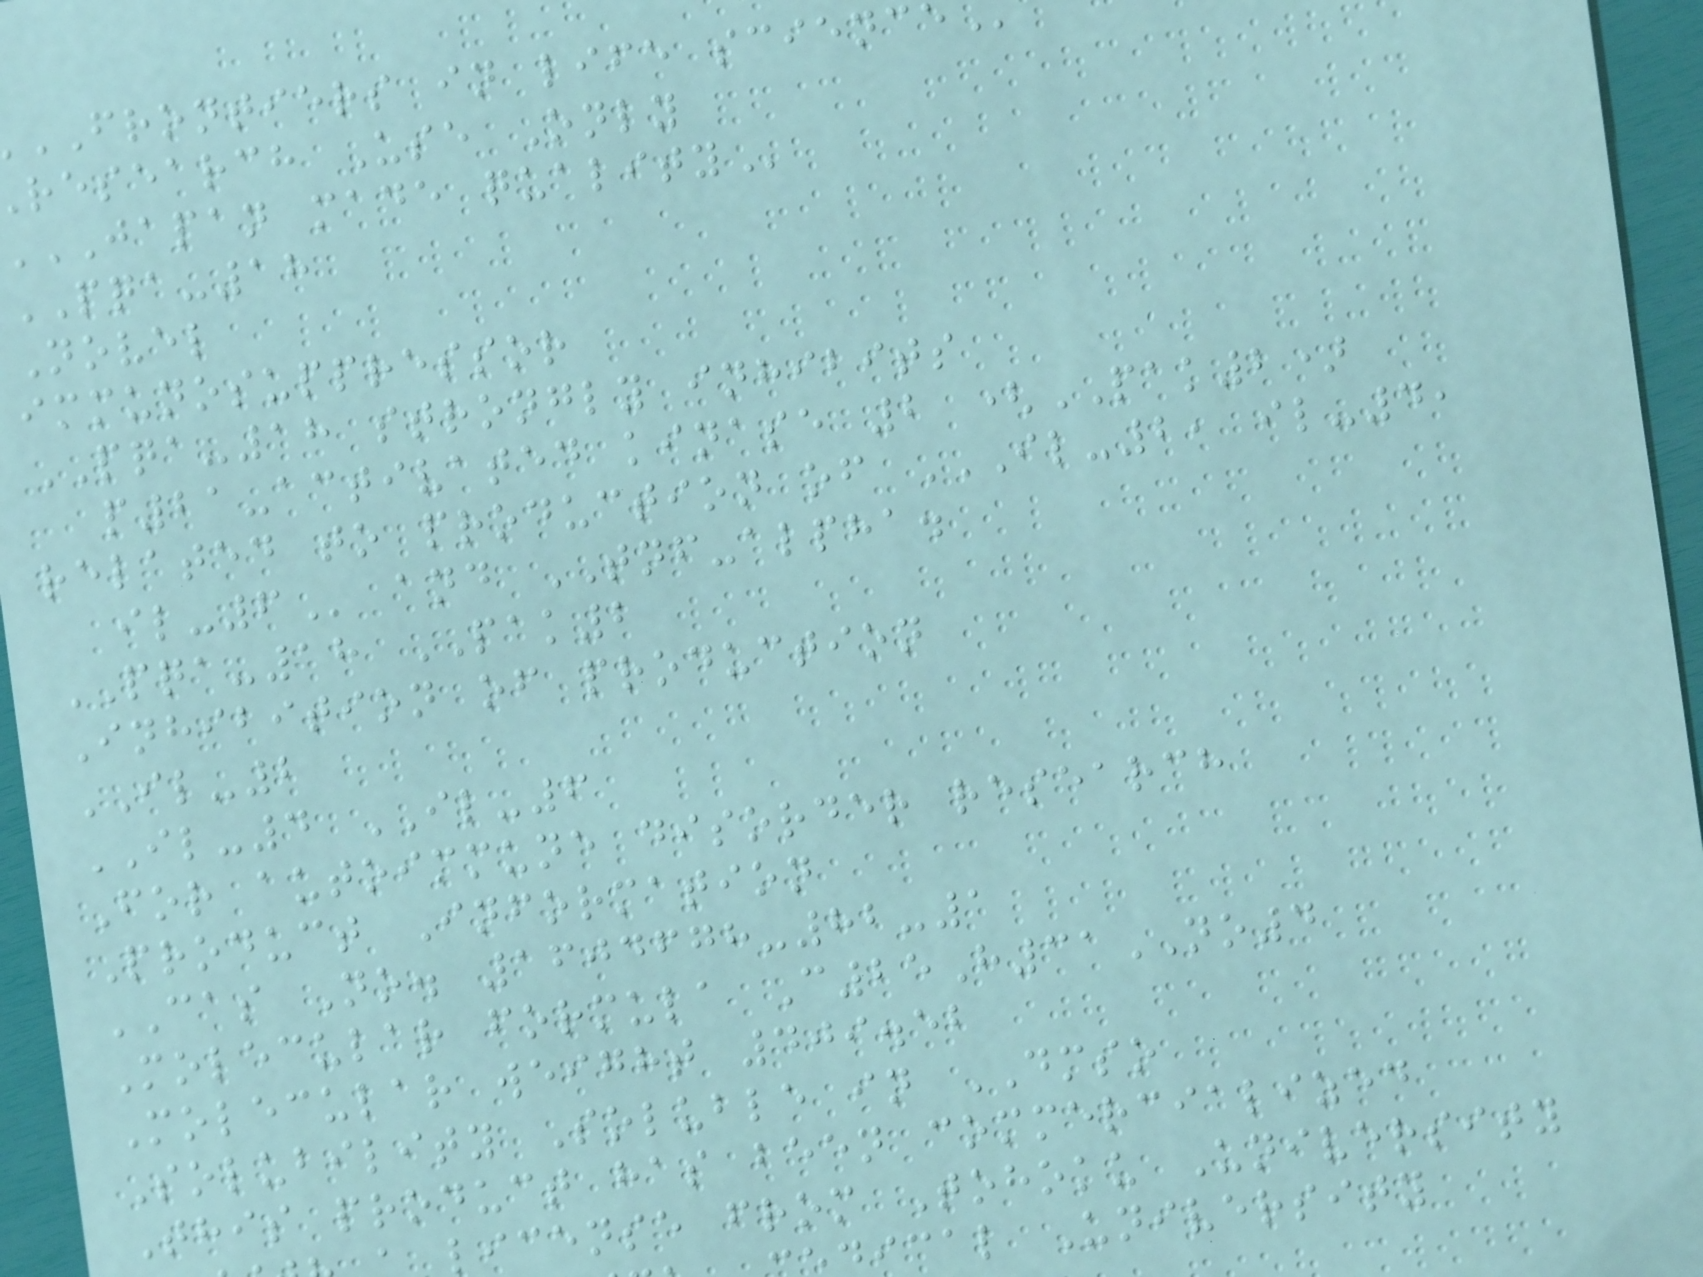FRONTIERS in life
research Use Only
JAPAN made
PQA-18
Novel
immunosuppressor
PQA-18 strongly inhibits
p21-activated kinase 2 (PAK2)
related to production of IL-2, IL-4,
and TNF-alpha.
PQA-18 PAK2
Inhibition of production
IL-2
IL-4 IL-6
For autoimmune disorder research
Product Information
CAS No. 1604678-82-1
Molecular formula C25H31NO4
Molecular weight 409.52
Solubility Soluble in DMSO
This product has been commercialized
license from Tohoku University
ical University
